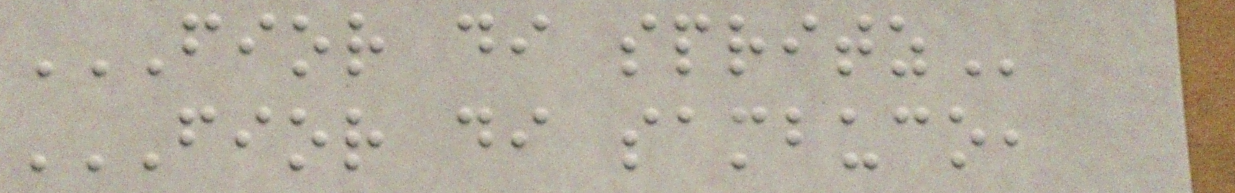FIOR DI SPRITZ
FIOR DI SAMBUCO,
